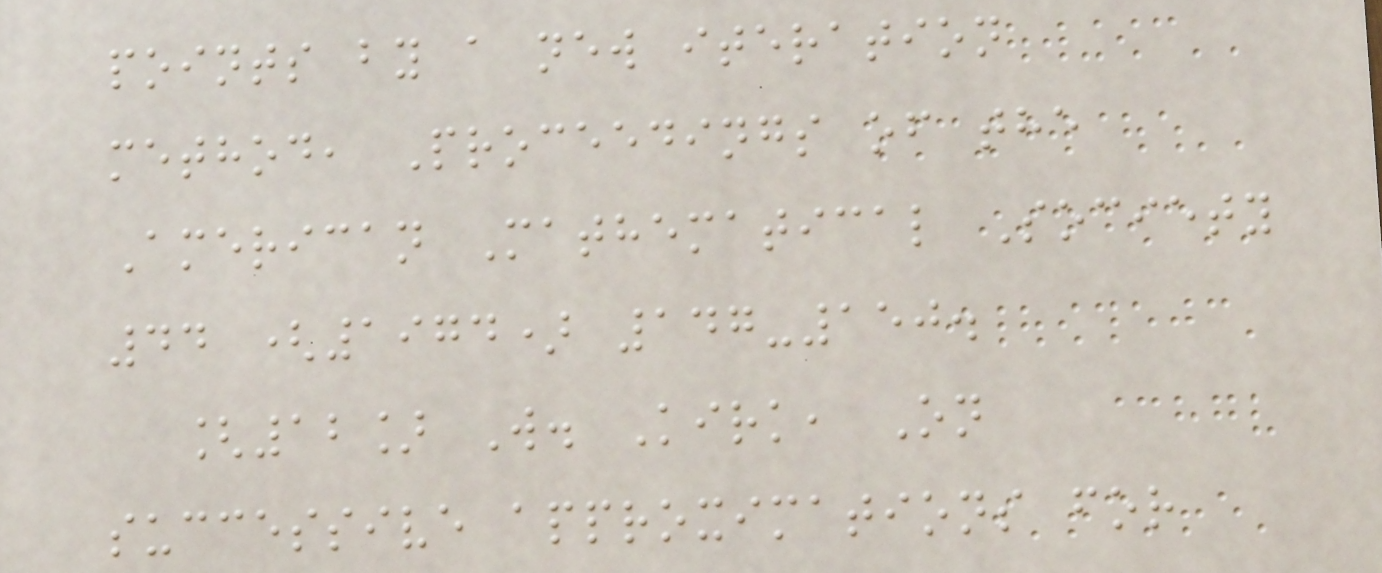points by a new iteration
method, Proceedings of the
American Mathematical Society
44 (1974) 147-150.
[12] W. Kirk, On
successive approximations for
